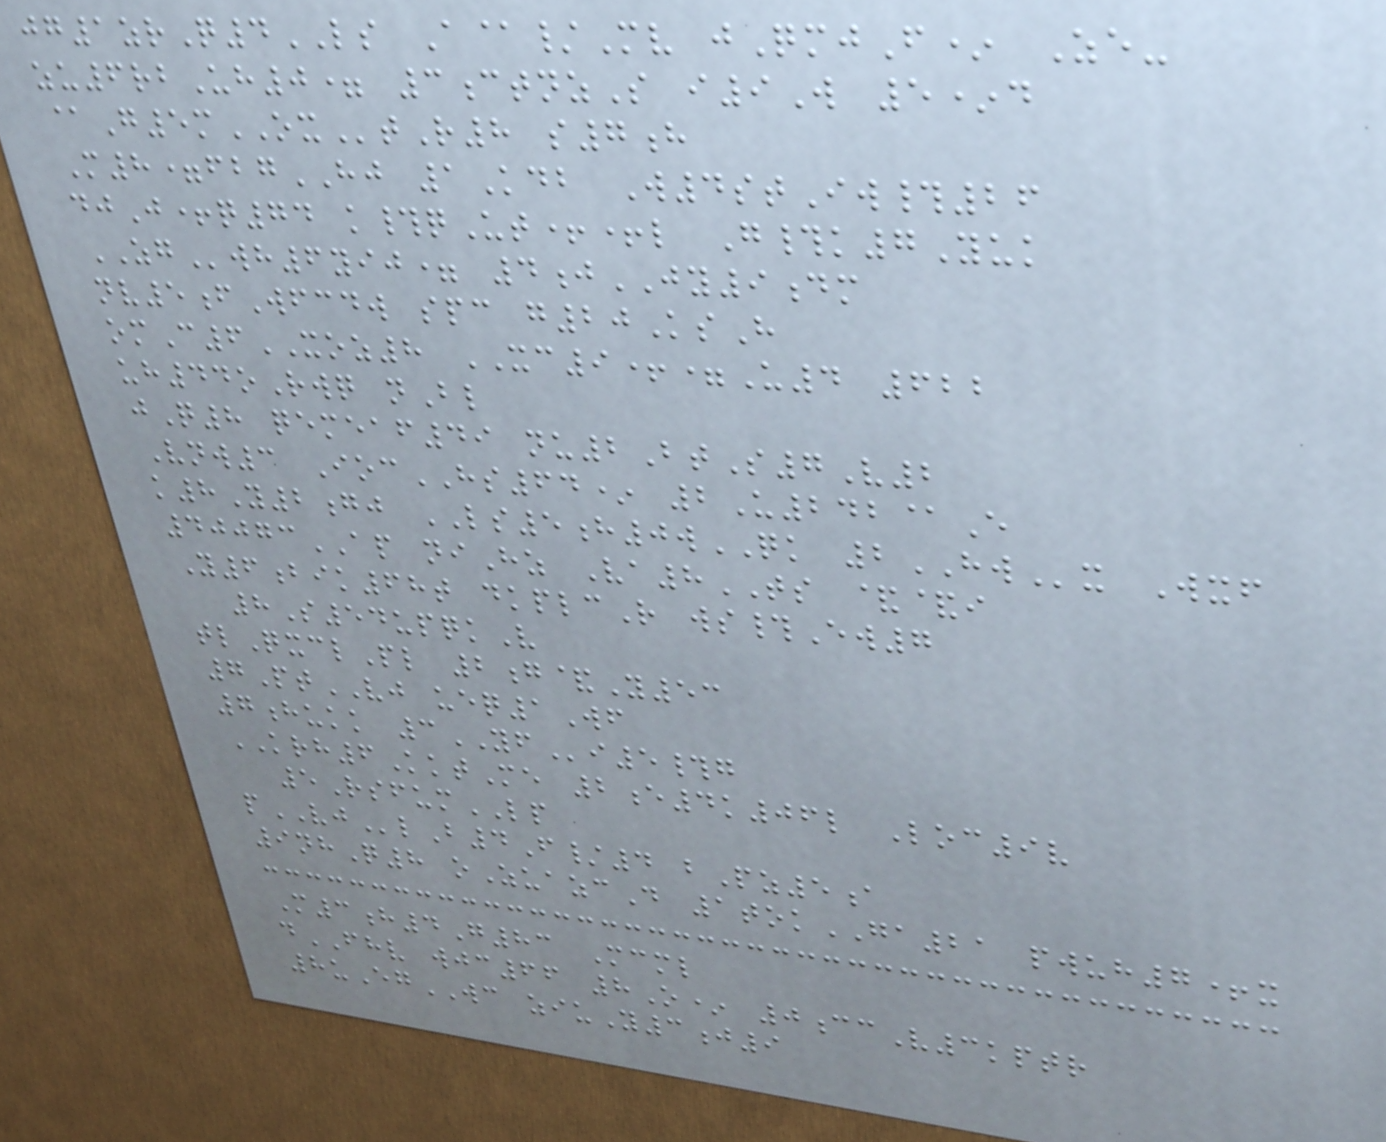jg1zrQ4LS A@/Mv jQmjF* Ze-
zu6rbUh0= 3ctnzS i9W 5*d
@G5mOXtR8 s7h
M8=fbgHJ 1Kdb W4stIw#26
djJ+q74 k#qUt++l G#k7Yuk
ZGwh6yij= 4jJY9dm
nv5fWfcdw spc g20KsH
omC6XOZ8 XC9+=U4 622
uh44oRwq nBl
jQ8 qemeaf49 nu2BtS7V2
Vnw3 IocHS64* 2U242@E
k8Y2gj LS5h0wQK 2HWx Wxf
40073AP niHz Va8TS &&i
Y6bik68t dkplcR ws#Ew7
8S54upqkV
tlQxclPl 2g&Y53
7PtVJ ueq1Wf
7hukk 3YFi5#g
KRH6KktMe 2e4k06l Loc9v
5RsfumLP
pVJlB4F/4 bPz5a
9nhQ8 oZuazcD 1tokGA21 pwuh7+x
M3h4G83 Mcml
dFHV wjc66 8O* 0ccV3kptr
8uEgWC ziuY3j9
